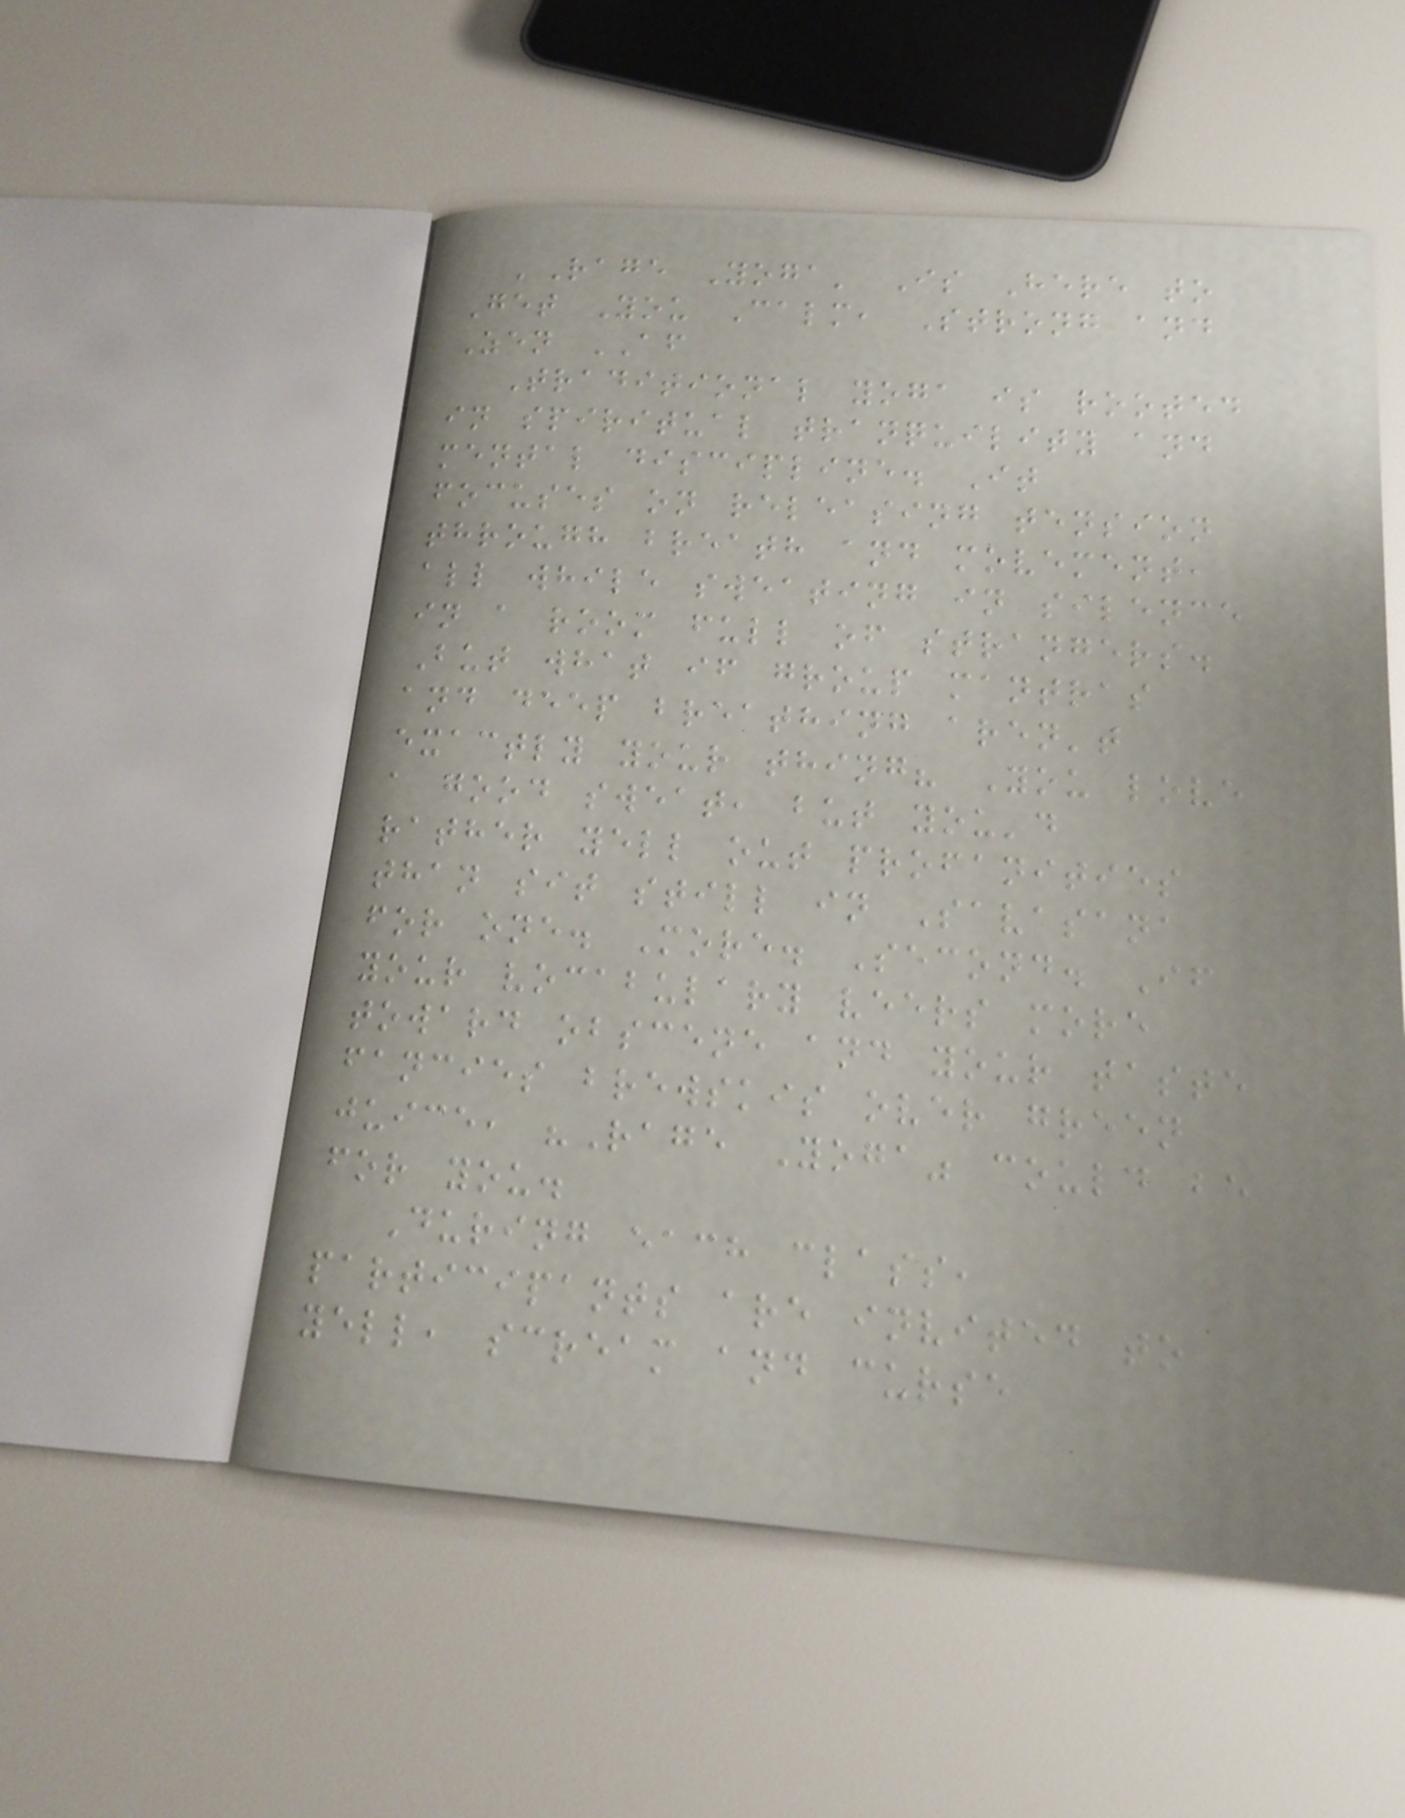'Rage Yoga' Is Here to
Get You Calm, Strong and
Zen AF
Traditional yoga is rooted
in spiritual tranquility and
mental discipline. It
focuses on releasing tension
through breath and movement,
all while sweating in silence
in a room full of strangers.
But what if group mantras
and deep breathing aren't
exactly your thing? You love
a good sweat, but you'd
rather yell out profanities
than sit still in Savasana
for one. More. Second. If
your vocabulary veers more
toward obscene and your taste
fancies brewskis over green
juice, "Rage Yoga" could be
for you.
During each class,
participants are invited to
yell, scream and curse
